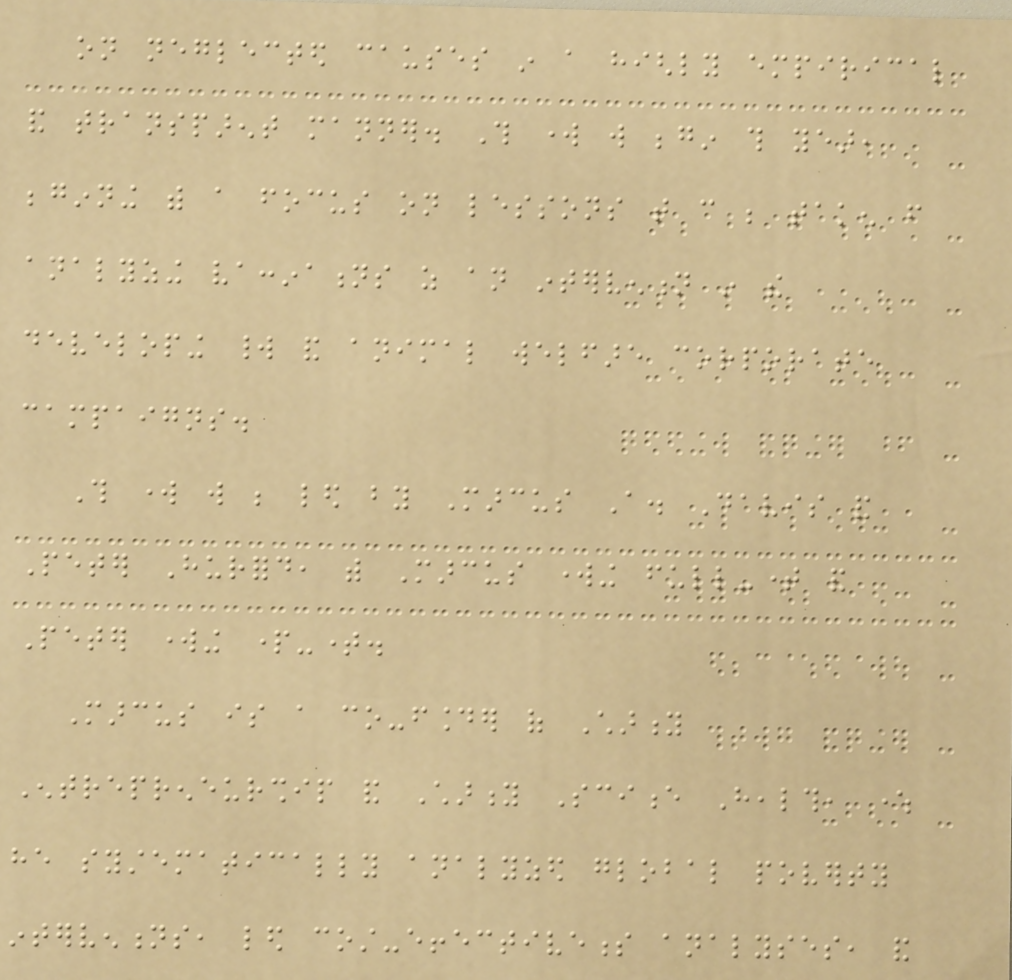on neglected causes in a highly empirical
and transparent manner. This work will begin this year,
beginning with a focus on lessons that can be taken from
analyzing vaccinations as an intervention in the
developing world and animal welfare corporate
campaigns.
This work will be led by Marcus A. Davis and
Peter Hurford, with Marcus working full-time and
Peter working part-time.
Marcus is a co-founder of Charity
Entrepreneurship and Charity Science Health, where
he systematically analyzed global poverty
interventions, led cost-effectiveness analyses, and
